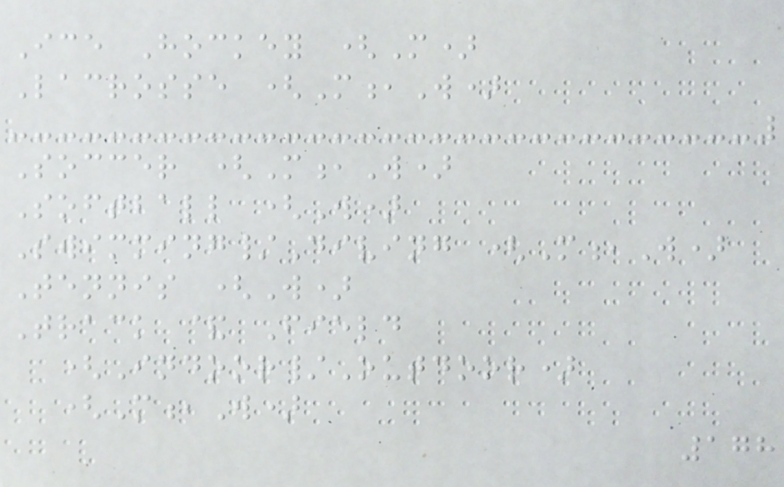Ice Hockey (M)
Lacrosse (M,W)
Soccer (M,W)
Softball (W)
Swimming/Diving (M,W)
Tennis (W)
Track & Field
(Indoor/Outdoor)
(M,W)
178
